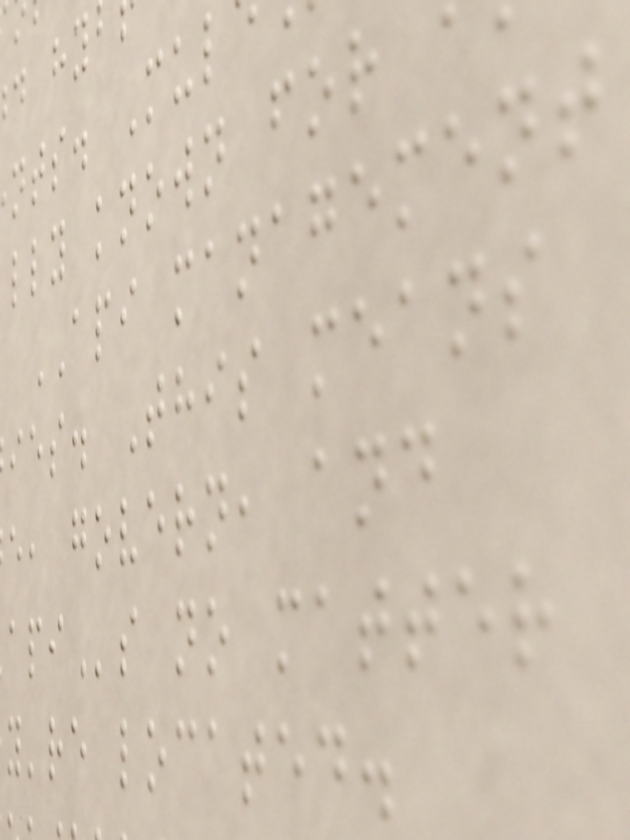nts. Mul
lly known for
API management
ies. This means
e, govern, and
s no matter
y're located.
